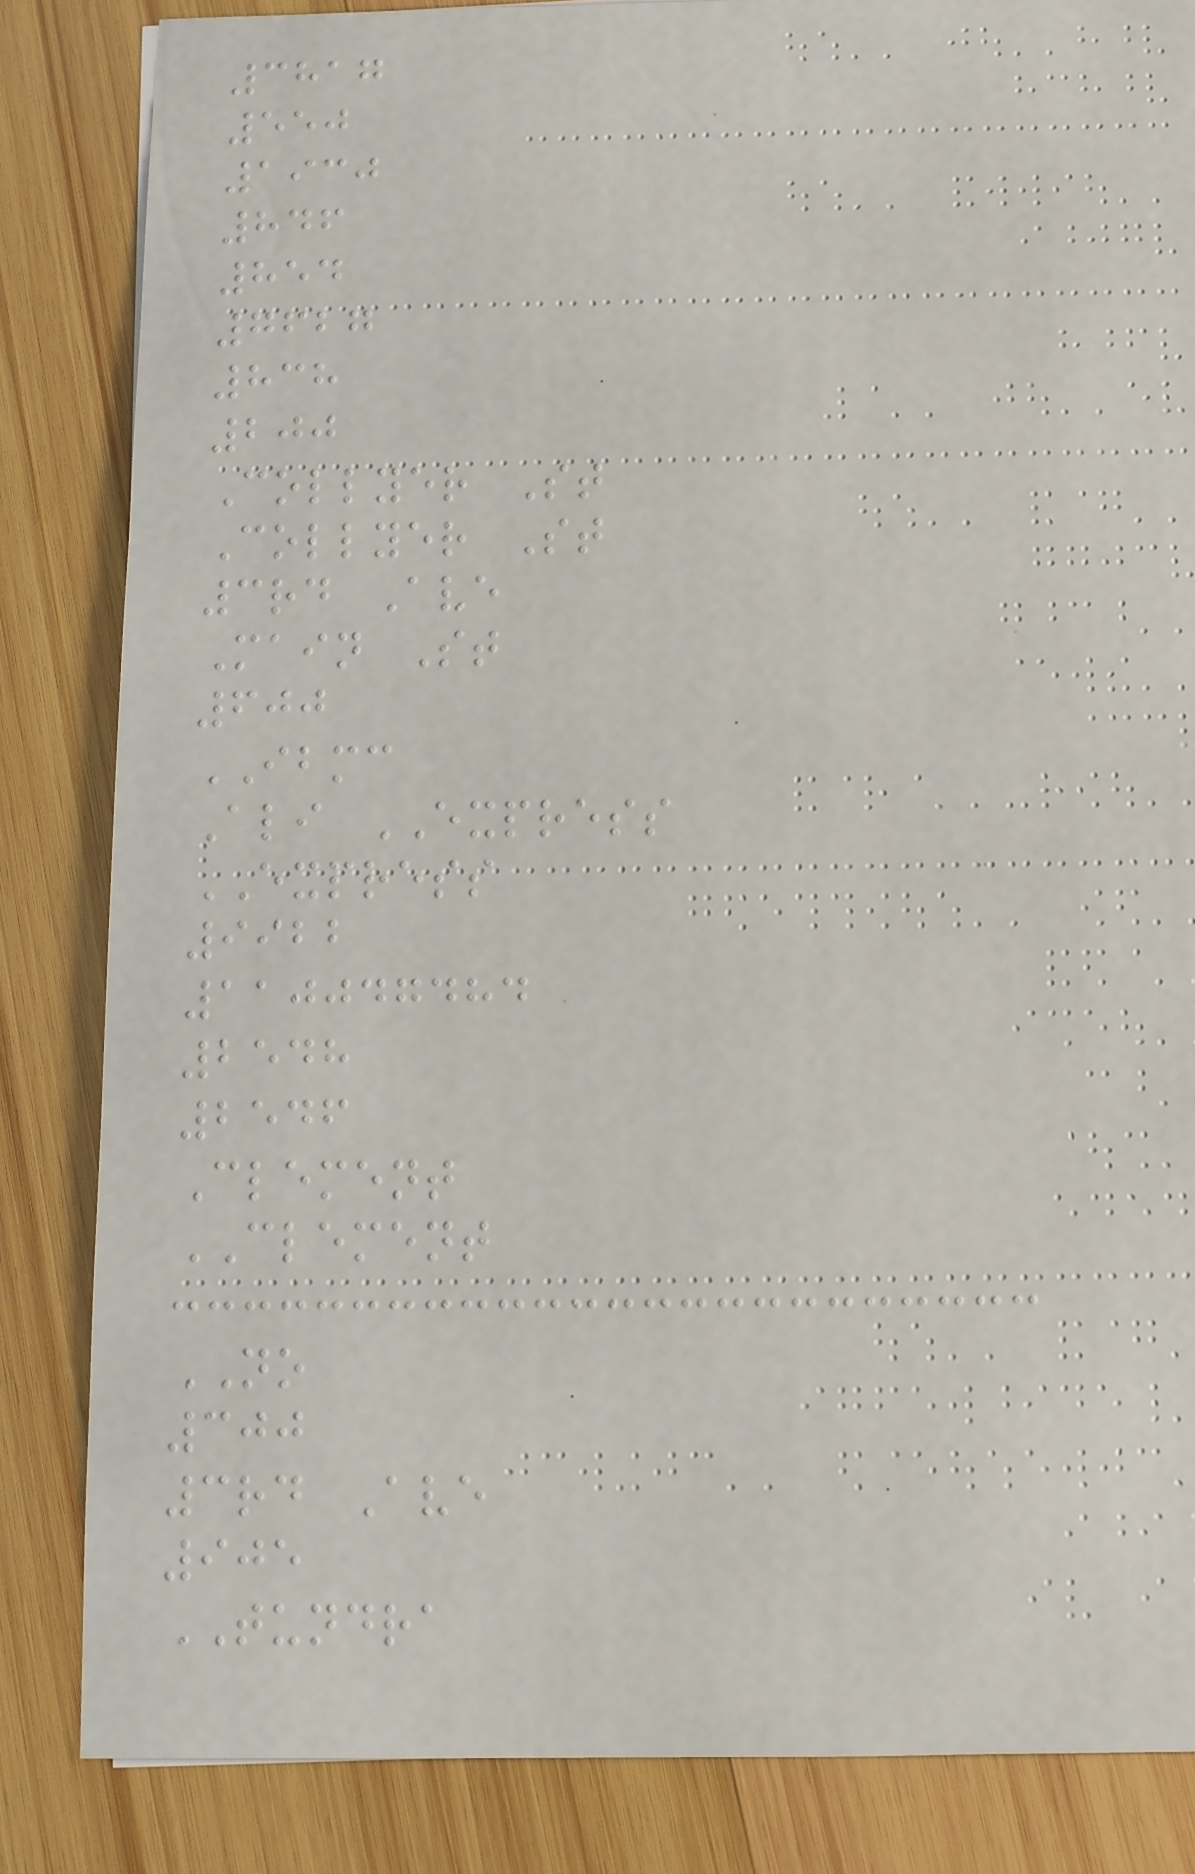3817
550
1930
846
854
7627
838
200
Collyer St
Collyer St
3rd Ave
Main St
600
IBMC
Ali EXPRESS
EXPRESS
9922
110047484
2548
2546
Clement
CLEMENT
NO
300
3rd Ave
905
TUNDRA
